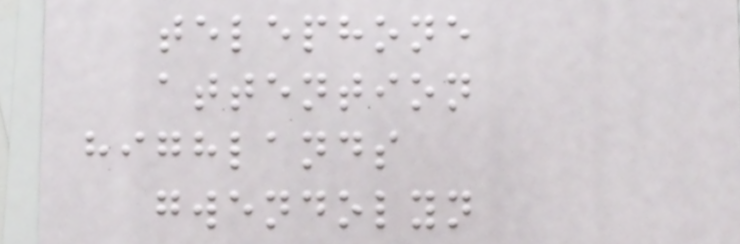telephone
attention
highlands
gwendolyn
